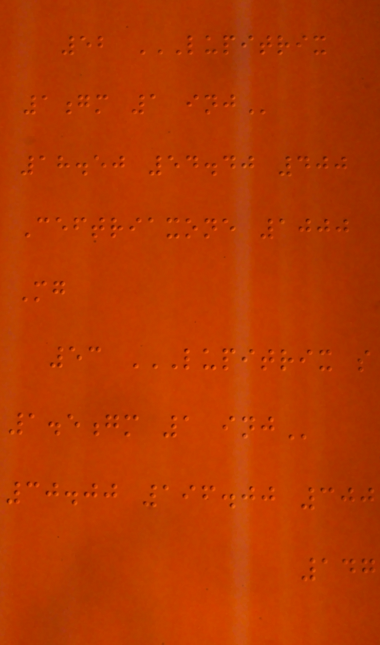52 LUPITRIX
1GM 1 INJ
18.50 54.40 400
Ceftriaxone 1000
Mg
53 LUPITRIX S
1.5GM 1 INJ
30.00 196.00 300
147
